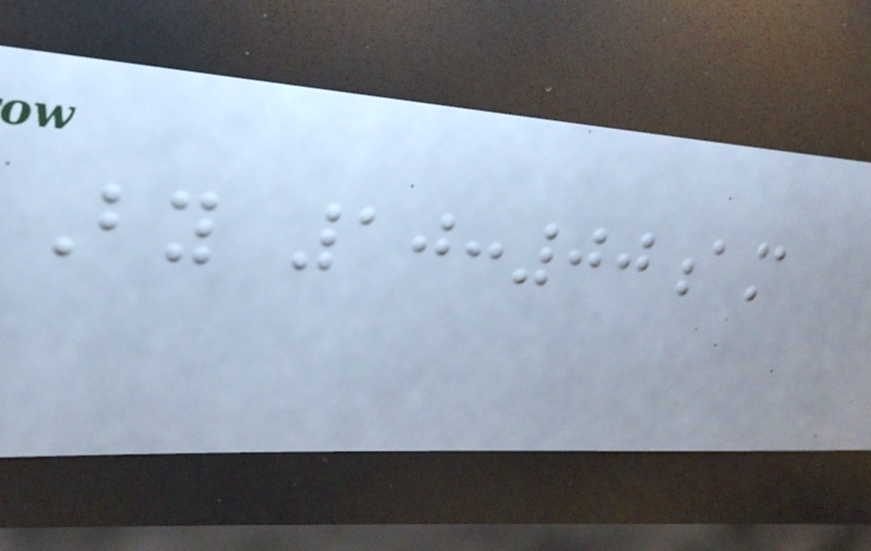By 10:00am
